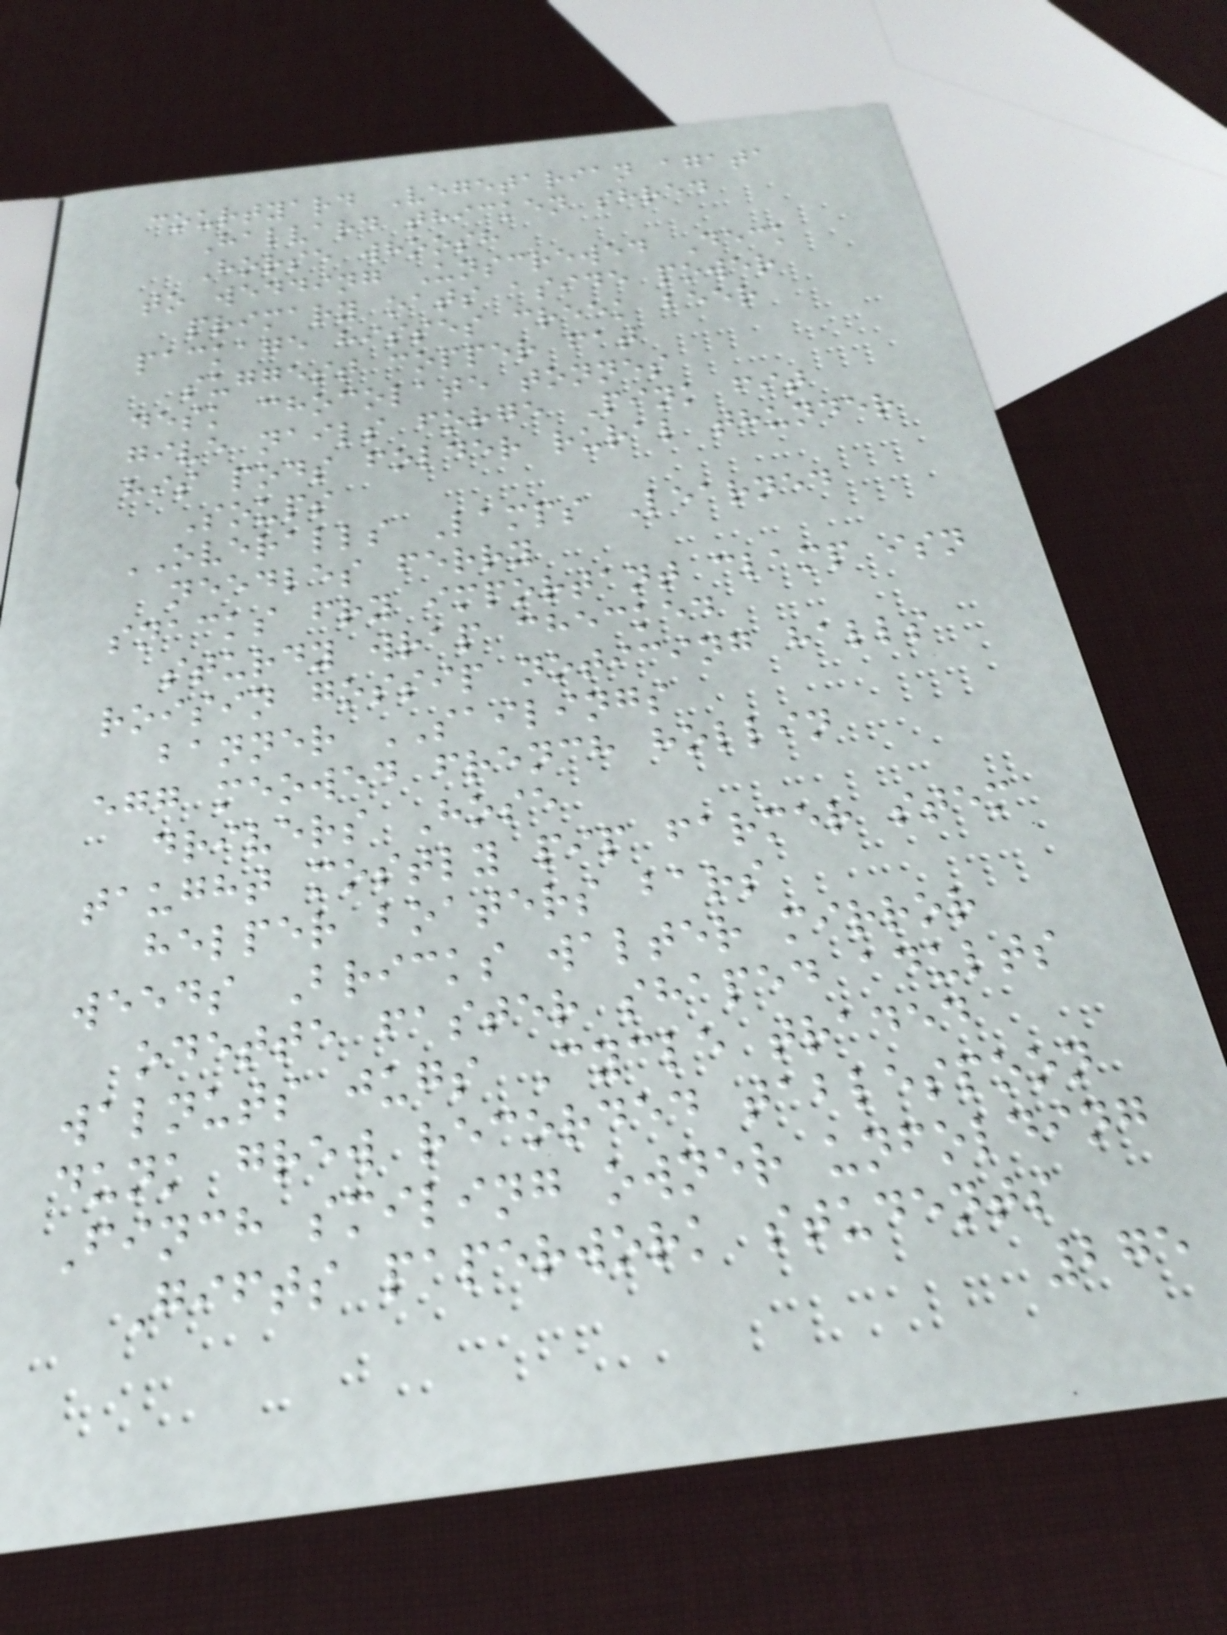courtyard Vegetarian agata
Halvard thicken shred
Horse whoosh
to wedding Unscrewed Deck
primary oats aside power
package hisses creek beer
suggest copper fat
desk chocolate tonnes
give nails forge Pink fit
his pods folder rural thunder
Soups
OVERALLS Lamps Learned
needles ferry
snacks fry important clamp isn
sturdy wrap checked
roisin gossip noticing halls
banner SAILINGS
egg meowed french hollin
drivers Hose
taught mostly pip farmer stem
helper boaters bars
weeds Bricks walter mirror
odette faster shaped adults
walnuts jugs Cycle traded
dunk grew recorded tablespoon
Finch smiling owner unfolding
Gifts paperwork students
275
